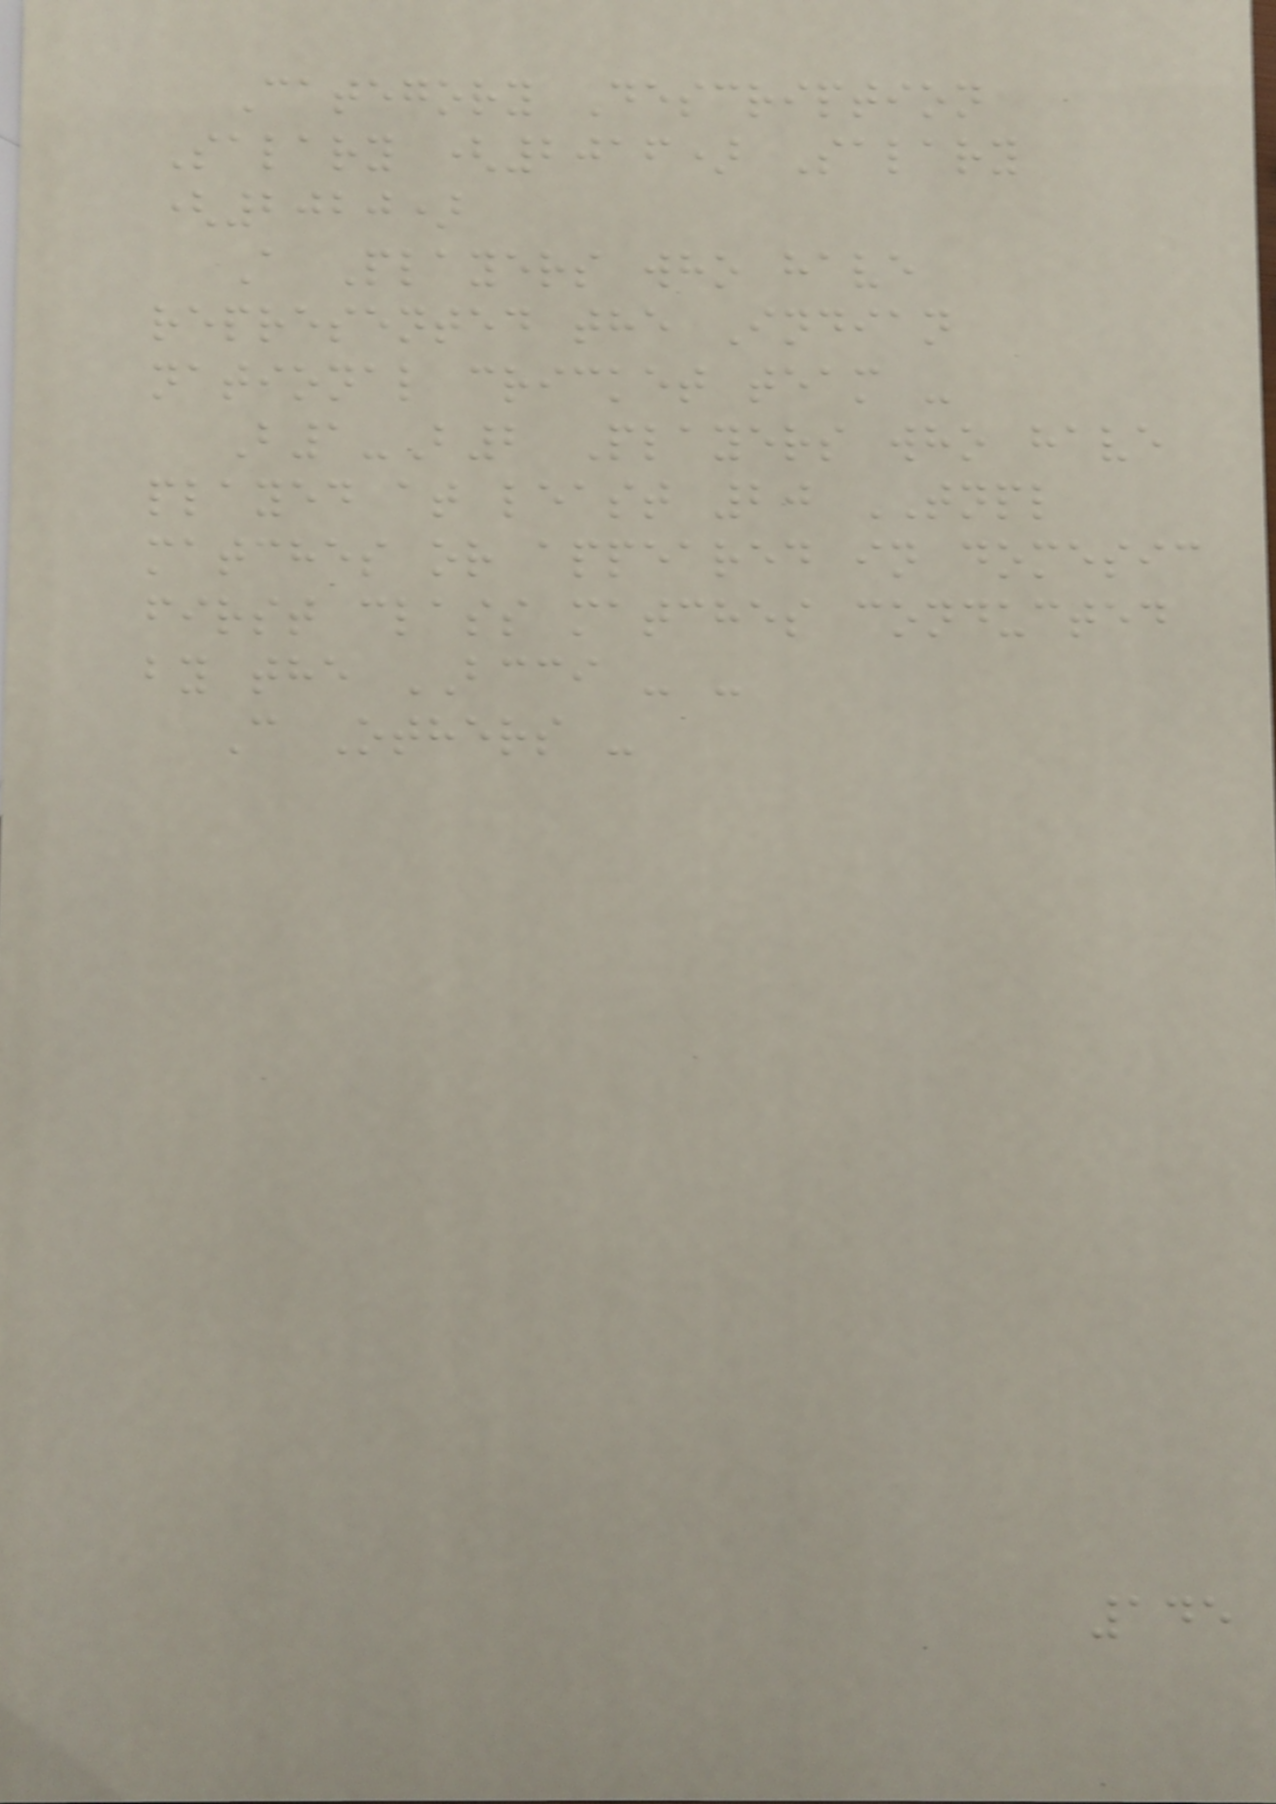Category Description
Salary (2016) Salary
(2020)
A Players who have
represented the Indian
national cricket team -
B1-B2 Players who have
played at least 20 TNPL
matches or appeared in domesic
first class matches conducted
by the BCCI - -
C Others -
145
